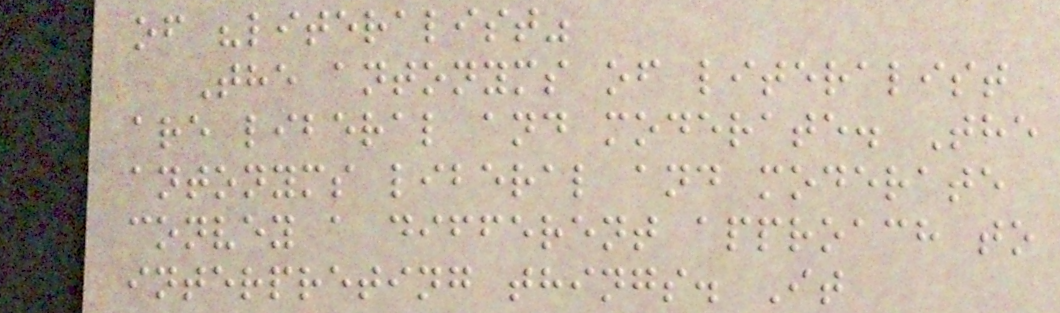of "literalist"
The antonyms of literalist
are liberal and moderate. The
antonyms liberal and moderate
convey a different approach to
interpreting things. It
